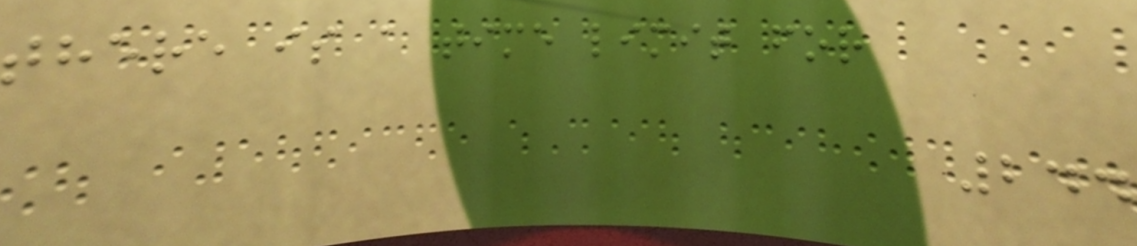there is a time limit for
244
